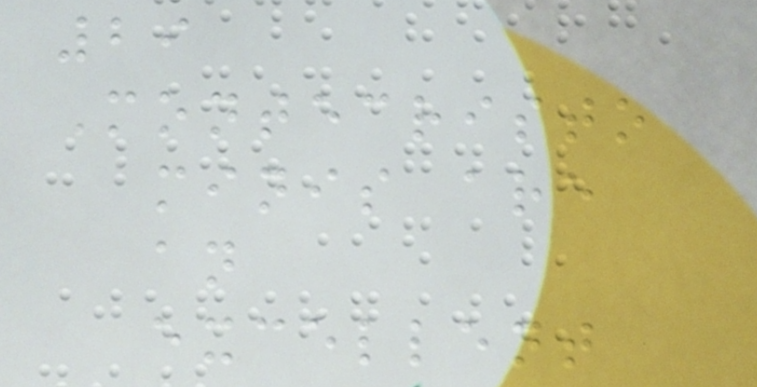29
Montecristo
minis are
an
excellent
